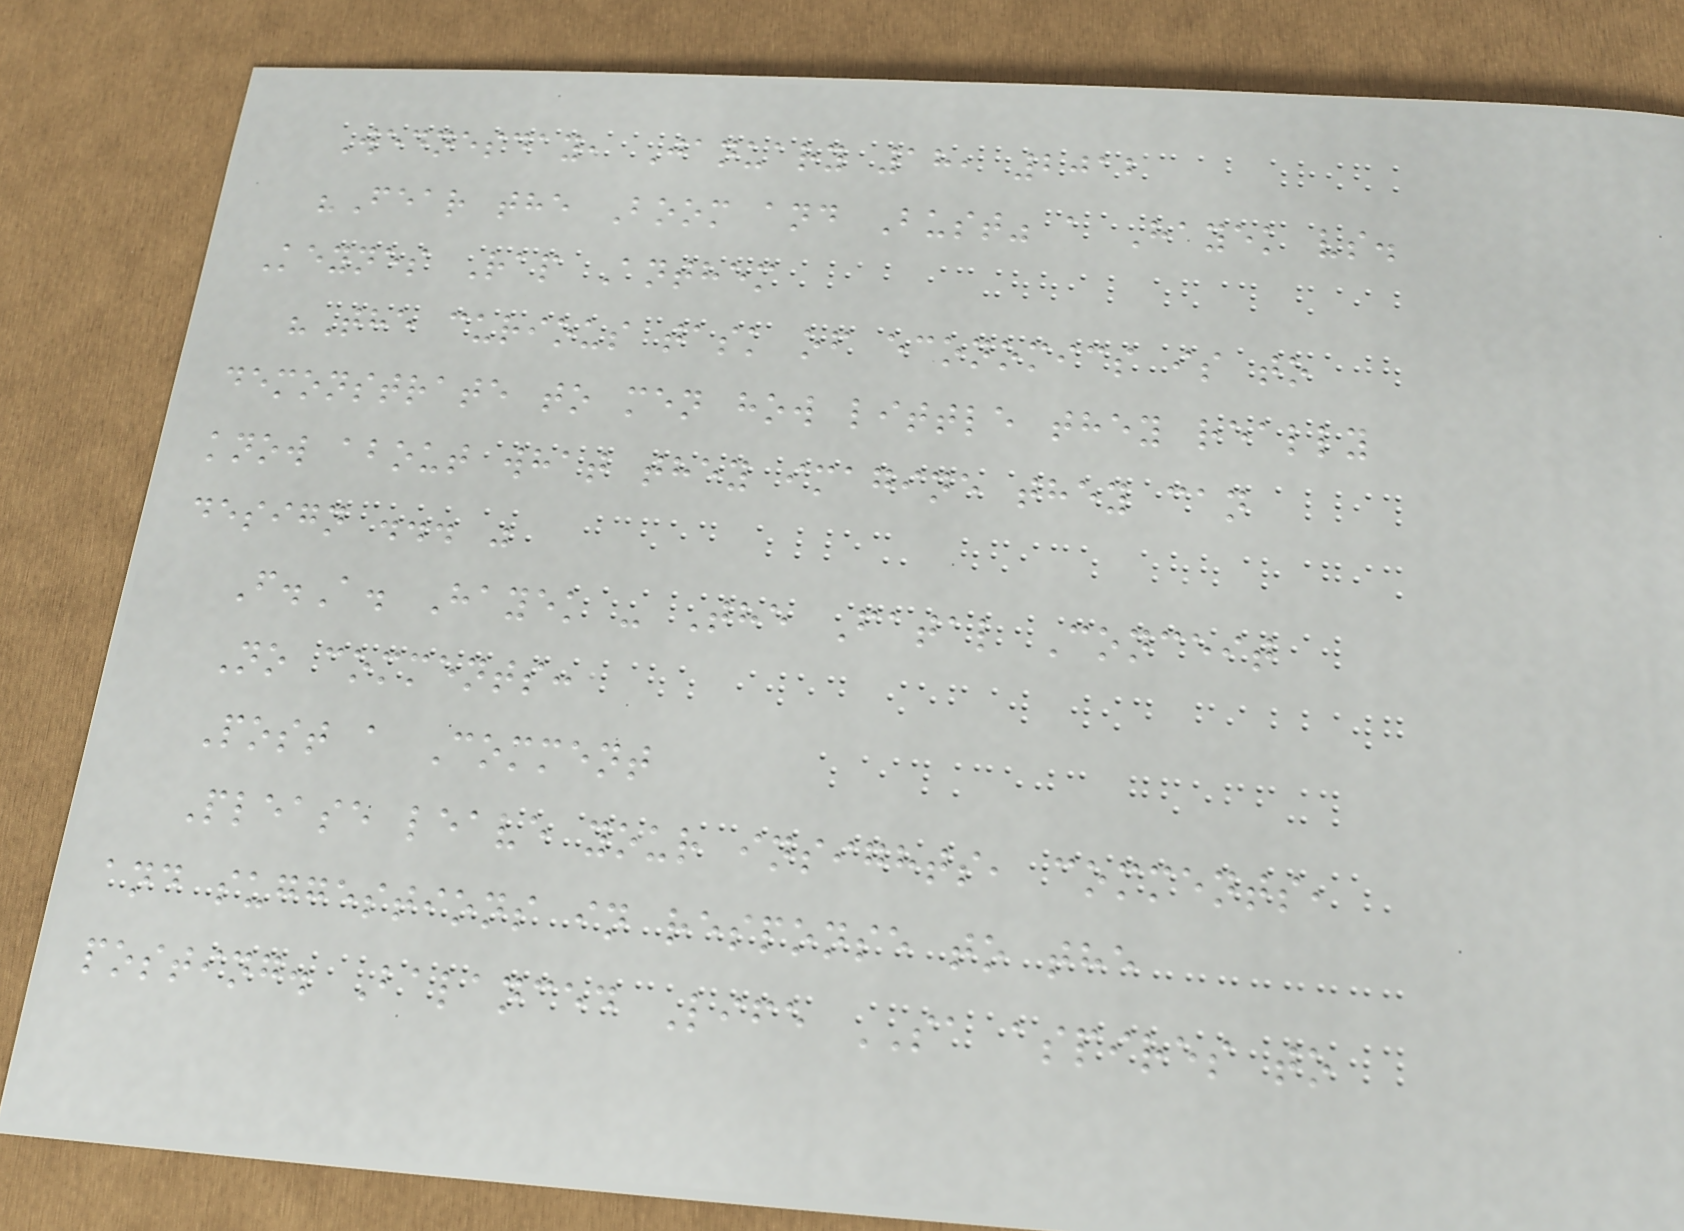Wednesday, January 18, 2012
"Fear the Boom and Bust" a Hayek vs.
Keynes Rap Anthem
"The curious task of economics is to
demonstrate to men how little they really
know about what they imagine they can
design ... "
F.A. Hayek - The Fatal Conceit
No comments:
Post a Comment
Please leave your insights, comments,
and suggestions in response to the
posting. Balanced Life SA aspires to
